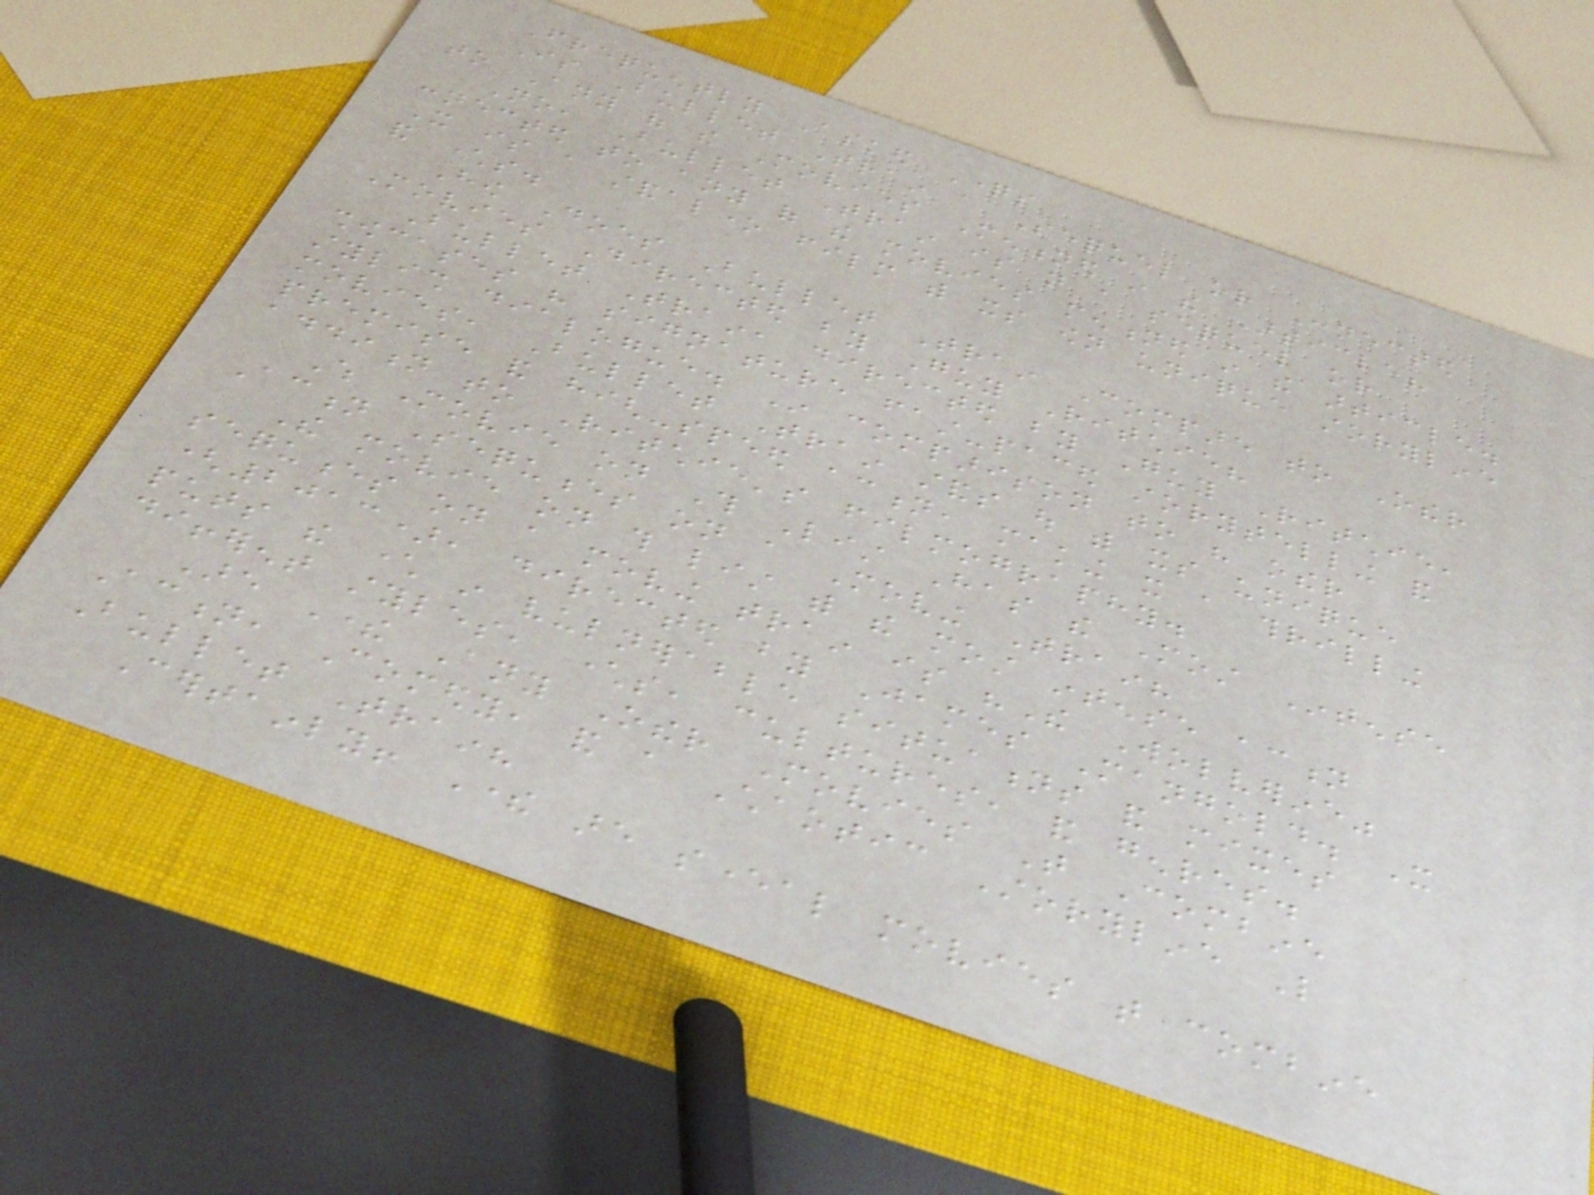Frequently Asked Questions
Is Bullet Train a Sequel or Connected
to Any of the Movies Mentioned in the Article?
No, Bullet Train is not a sequel or
connected to any of the movies mentioned in the article.
It is a standalone film with its own unique storyline
and characters.
How Does Bullet Train Compare to Other
Movies Directed by Guy Ritchie?
Bullet Train, directed by Guy Ritchie,
showcases his signature fast-paced storytelling and
stylish dialogue. In comparison to his other
movies, Bullet Train stands out with its unique
premise and high-speed action, making it a thrilling
addition to Ritchie's filmography.
Which Movie on This List Has the Most Intense
Action Sequences on a Moving Train?
The movie on this list with the most intense action
sequences on a moving train is "The Wolverine"
(2013), directed by James Mangold. It
puts the character in vulnerable situations and mixes
different styles, characters, cultures, and genres.
Are There Any Other Movies That Combine
Action, Comedy, and a Chaotic Storyline Like
Bullet Train?
Certainly! There are several movies that combine
